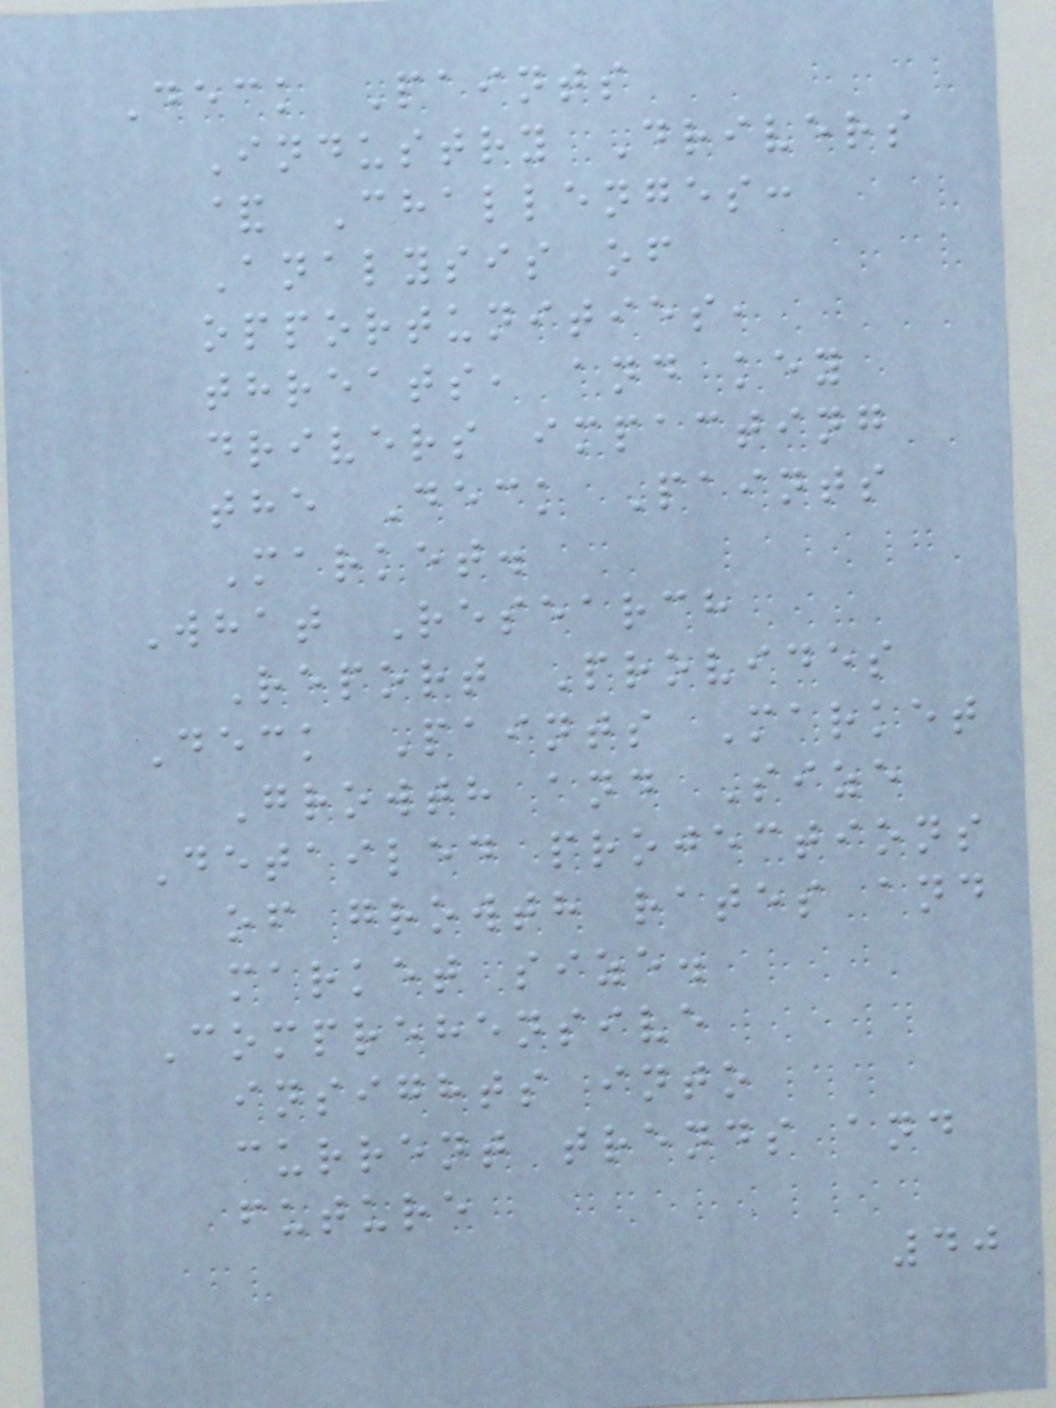Deck Paints
Industry Drivers
& Challenges:
Analysis of
opportunities,
threats, and key
drivers impacting
the Deck Paints
Market.
What Research
Report Provides
Deck Paints Market
Growth and Size
Detailed projections
of growth rates and
market size.
Comprehensive
insights into
current trends and
future
40
